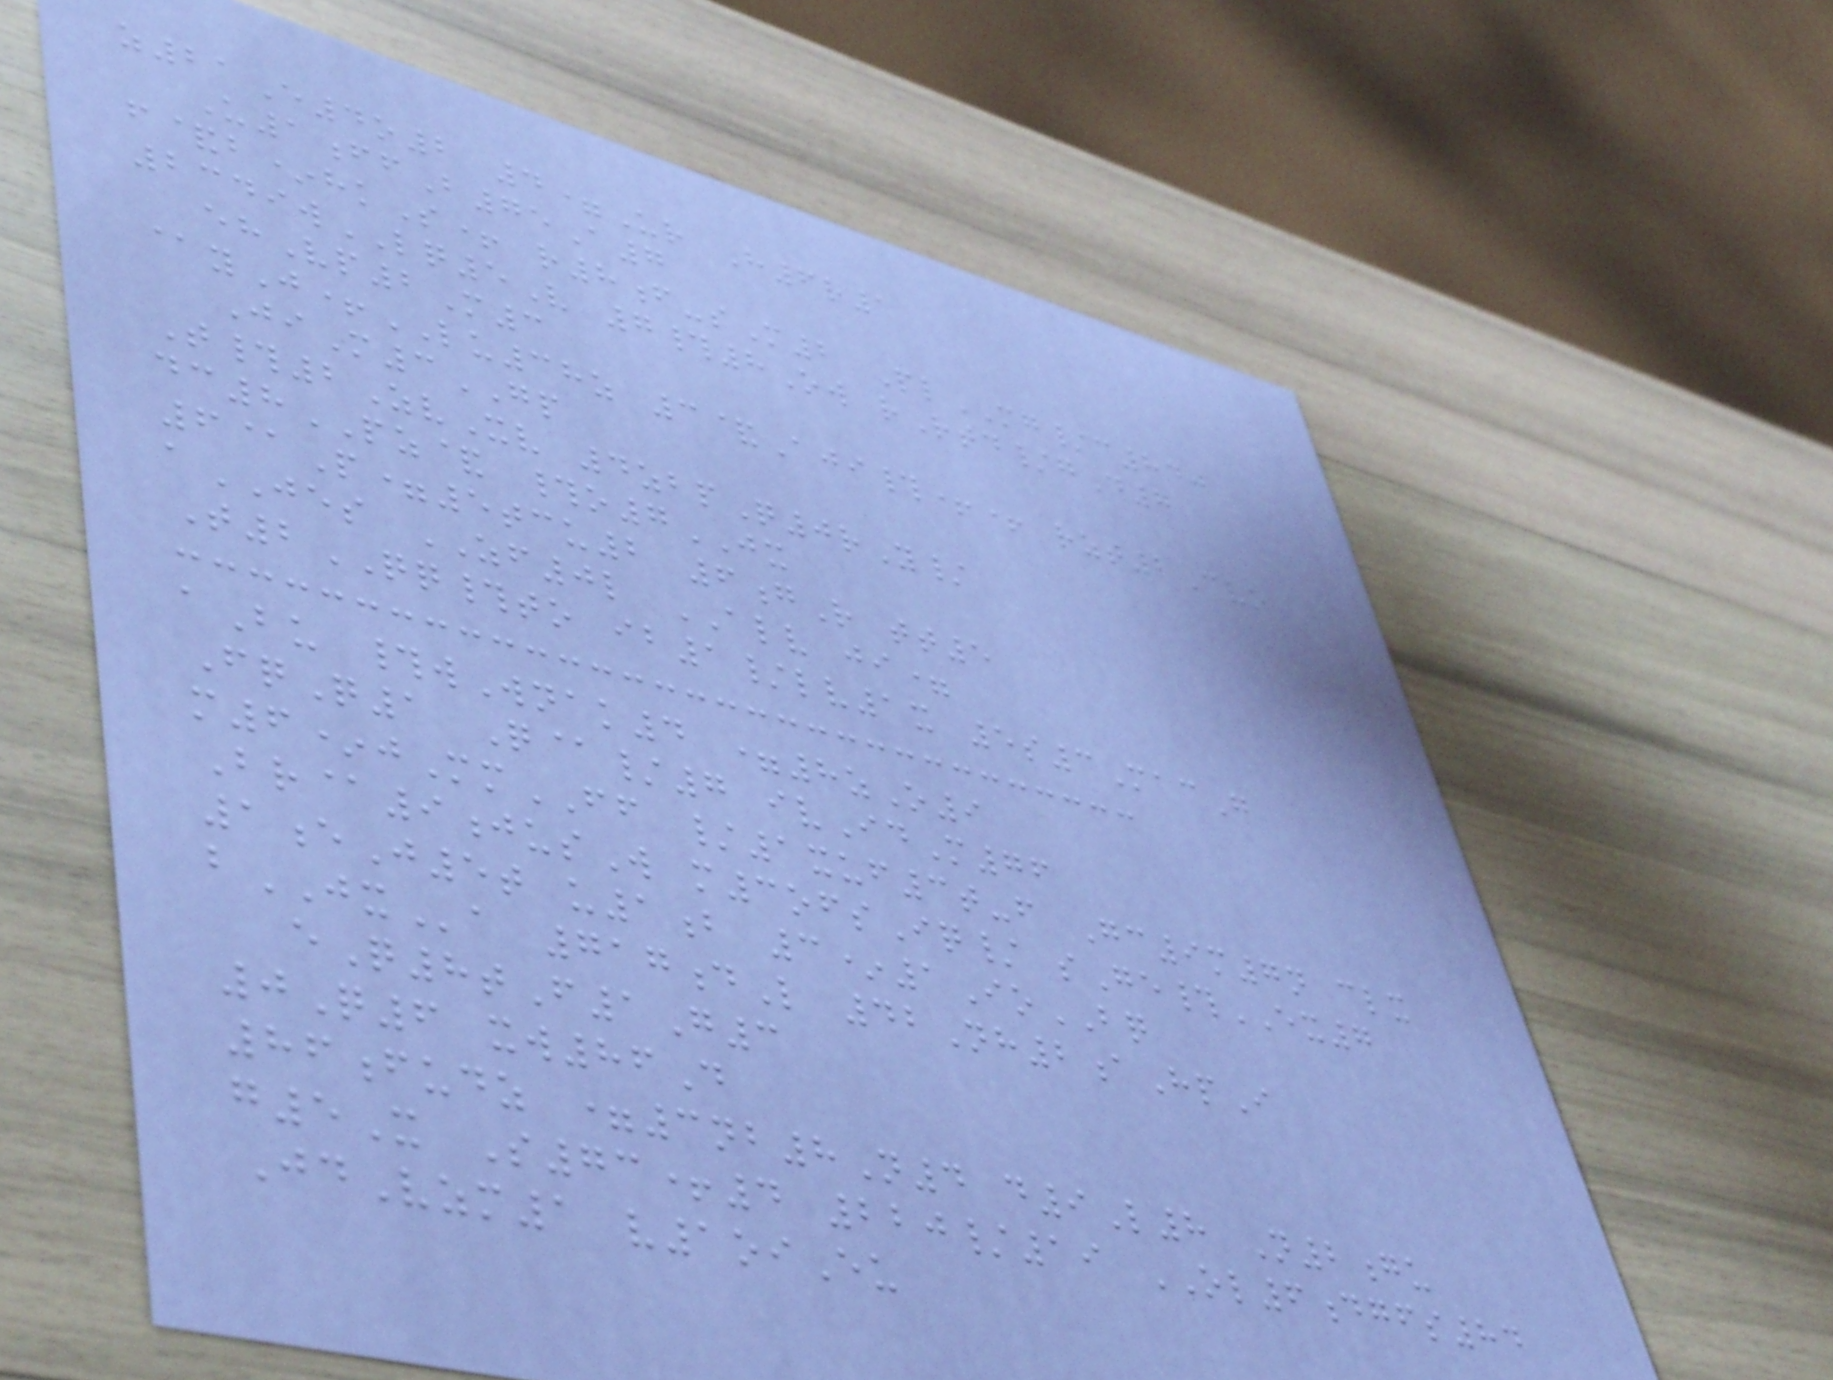z21E4o2 4=Ur H6r1
U1ffB75A7
f&b*hkS+ r8f-sM2 PlMG/c840
2349wLQ5V 7#8Ow rRtd/gD7
ehVp2M3
@yJ+LU38z 3&Aji#++ rzt2Cvo
JiM3GP
T#2ZvXv 4zbpQ0rY/
dc8PZ& #o7JX
6@P=5tcu2 6gR tt5
aJES ZF0l ALV ji=
T2QQ#to ib1/lv1x 5s3MacG
aBu #wWnak4 =8zO9
FqQ1 Q@/7 ivIdM76
m6*jMmFF /1xuf3t-f Gc9m7n clx
Br@9jusW m3ofsIq/ sGe#EX7
1eJ5t u1b 3*1IoBQ
bJXa 717dL 42Nh2aHpI
eQ8tF1G3
0Q6 xw86D
86fudz =3nb8N4 d9L8 N2gu
g5X S73+4 220/19 OL6dgfs84
JdVzm1 v1oiEu
